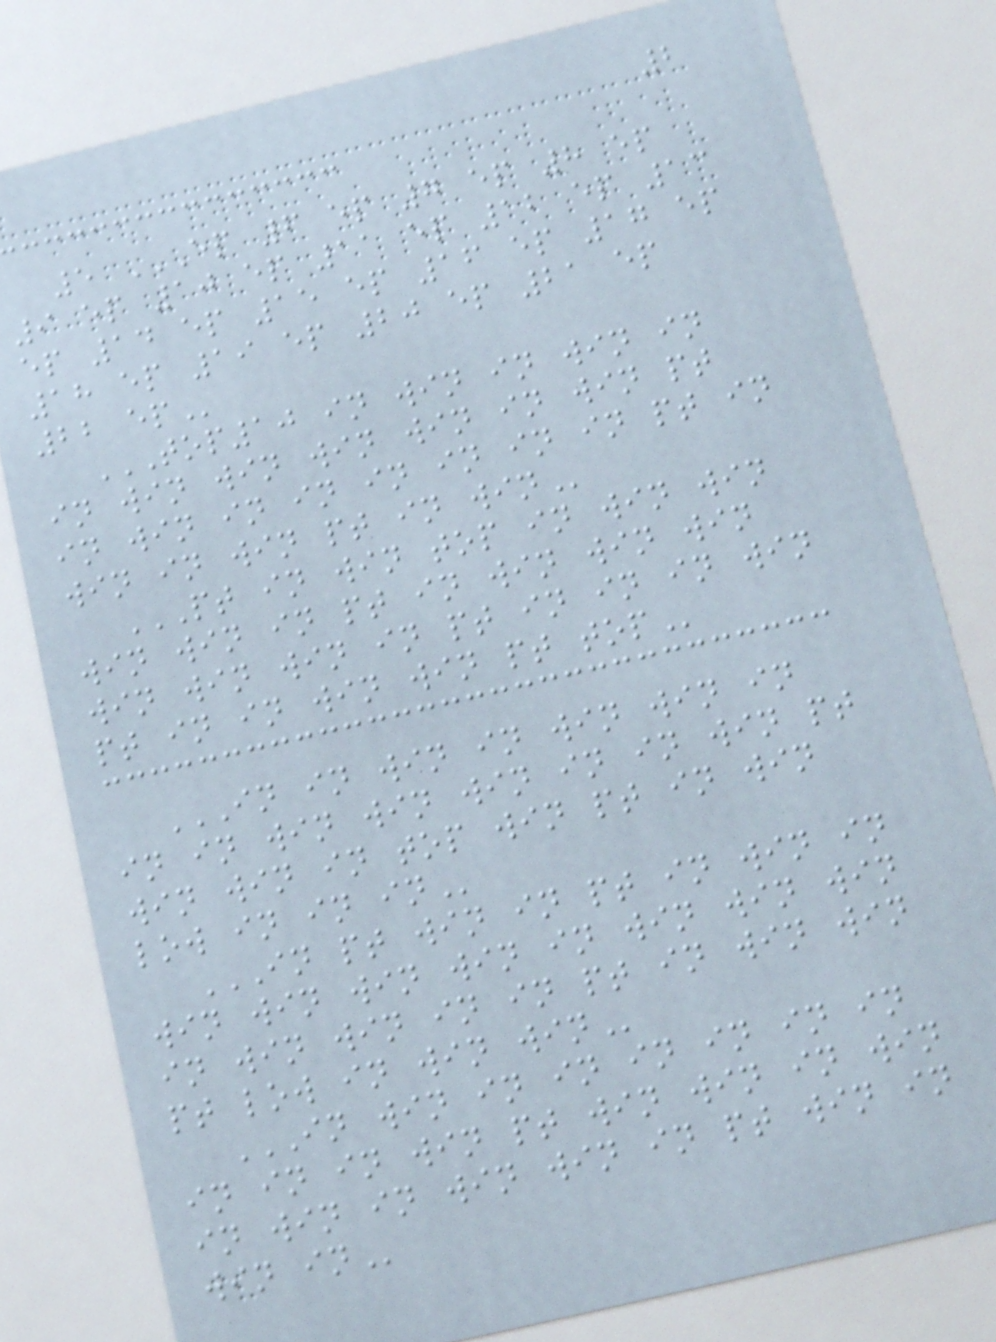2
5 EP 6 EP 7 EP 8 EP
9 EP 10 EP 11 EP 12 EP 13
EP 14 EP 15 EP 16 EP 17 EP
18 EP 19 EP 20 EP 21 EP
22 EP
TOP10 IN WIN IN WIN IN
IN WIN WIN WIN WIN IN WIN PT
IN WIN IN IN IN IN IN IN PT IN
WIN IN WIN PT IN WIN
PT IN WIN TOP IN WIN WIN
WIN WIN IN PT IN WIN WIN WIN
WIN WIN WIN IN PT IN IN IN WIN
PT IN IN WIN WIN PT TOP
IN IN WIN IN WIN WIN IN
IN IN WIN WIN WIN IN IN WIN PT
WIN WIN IN TOP WIN PT IN WIN
LOW IN IN IN
IN PT WIN IN PT IN WIN IN
WIN WIN WIN WIN IN WIN WIN WIN
IN WIN WIN IN IN PT IN WIN WIN
PT LOW IN WIN WIN
IN WIN IN IN IN IN IN IN
IN IN IN WIN PT WIN WIN IN WIN
IN WIN IN WIN WIN IN PT WIN IN
WIN IN
